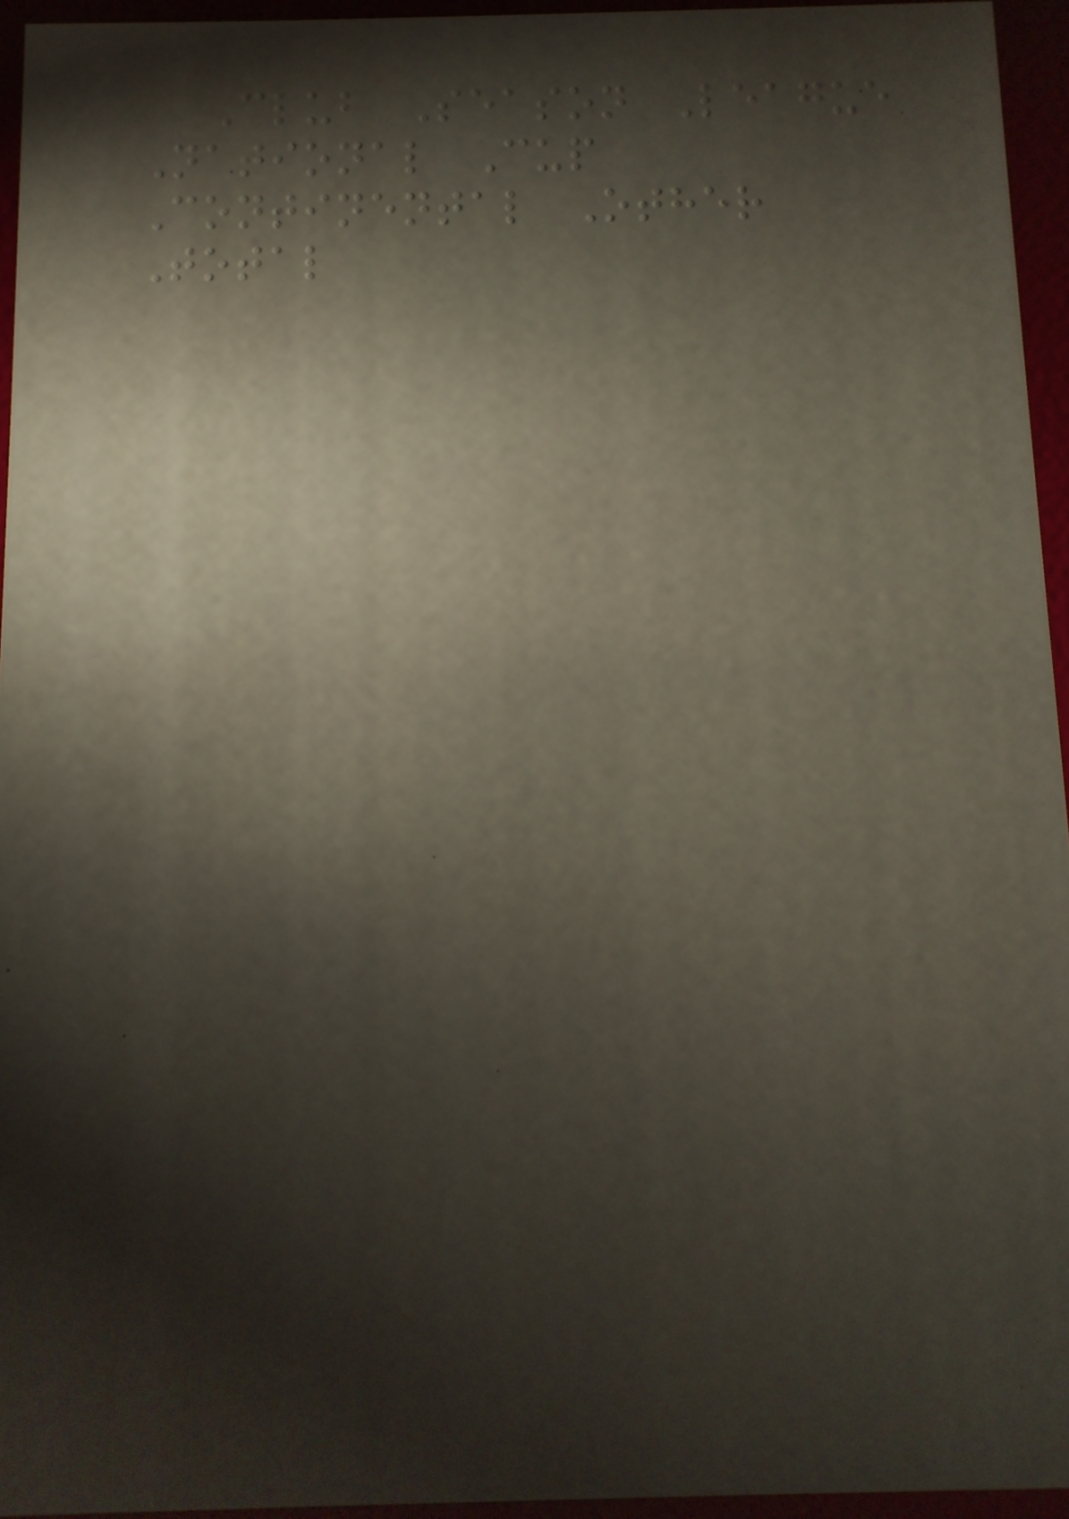Club Season League
National Cup
Continental Other
Total
